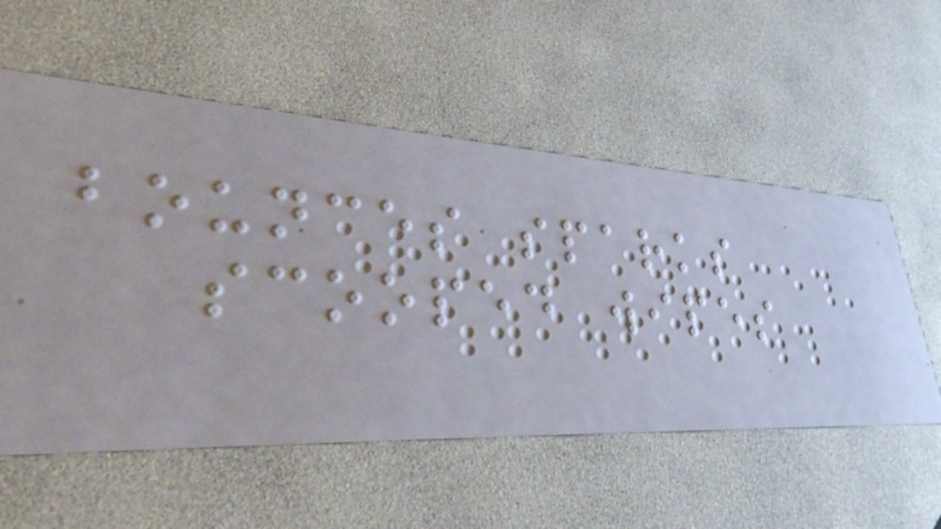bounces sparks
scooped wipes
